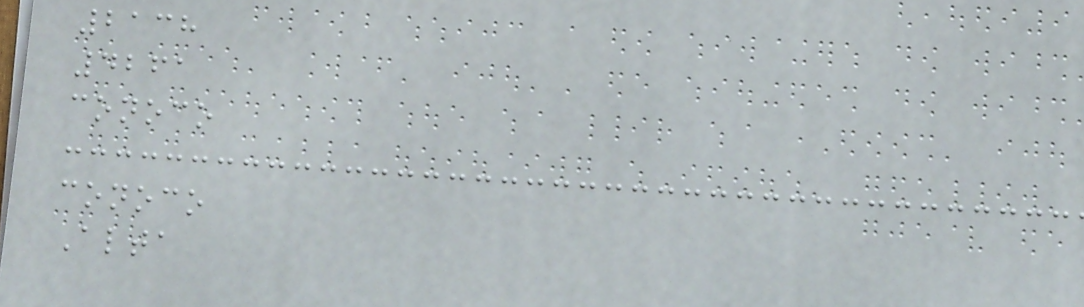2138
4261
conoco
conoco
Alta
